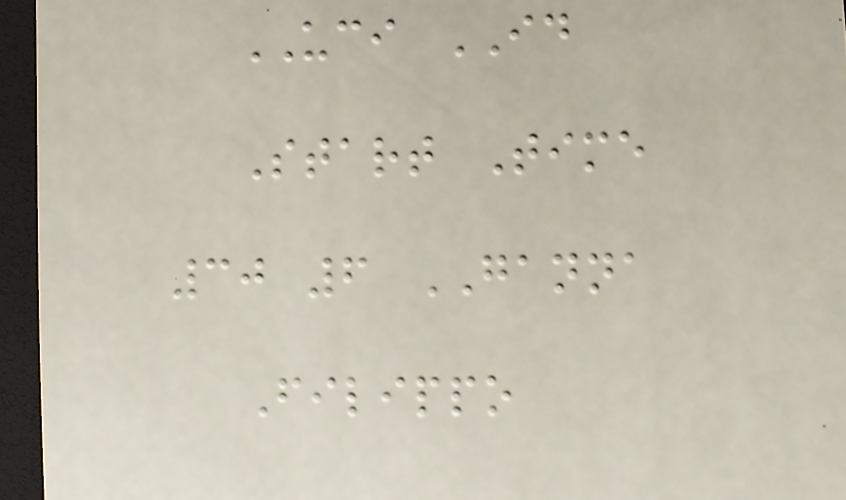UCI ID
Start Time
30 6 GANNA
Filippo
